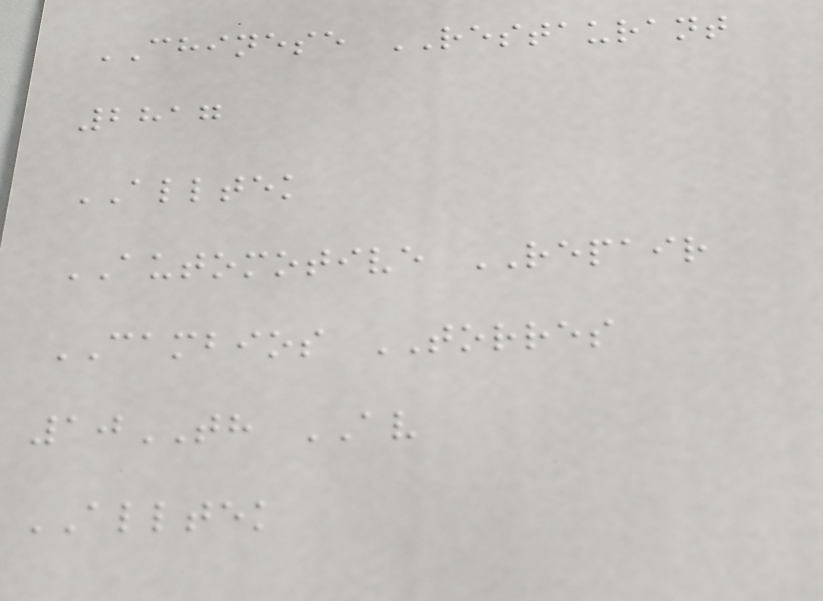CHINESE RESTAURANT
2817
ALLTEK
AUTOMOTIVE REPAIR
CAMBIOS TORRES
10TH AV
ALLTEK
